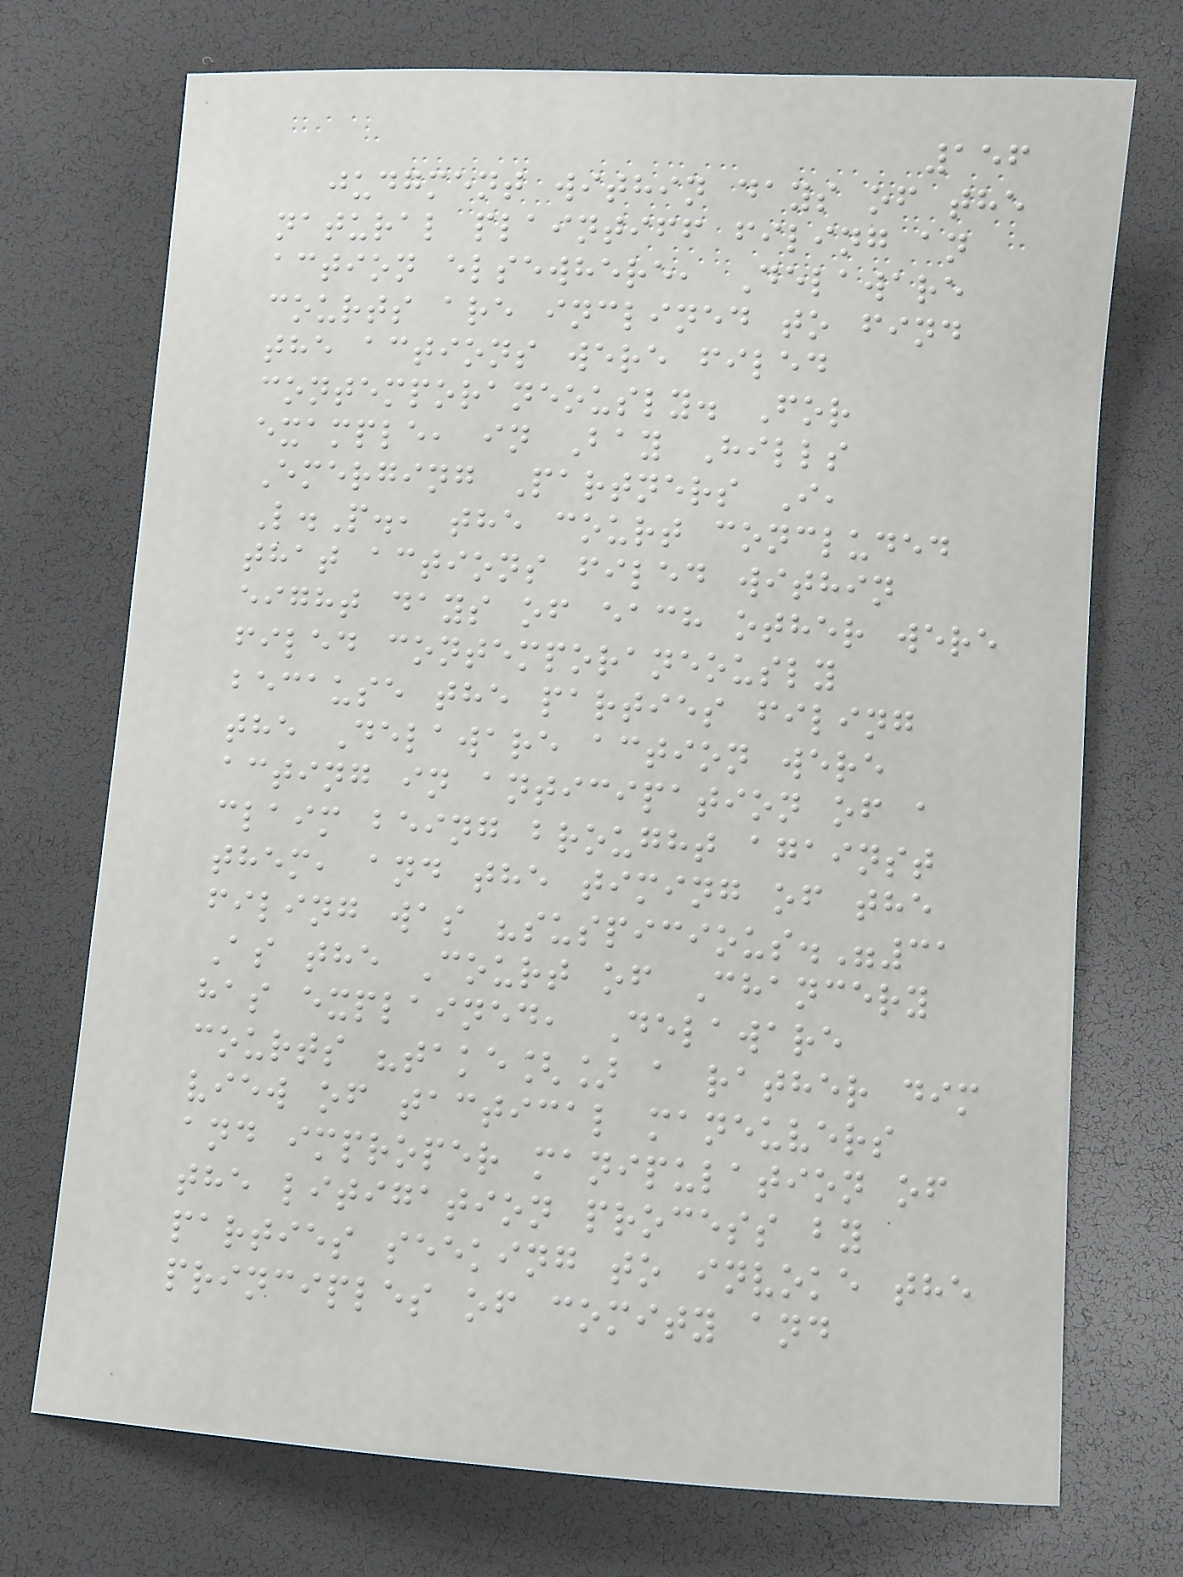156
judgment within days of the
natural plaintiff filing an
action elsewhere, Delaware
courts are inclined to find
the actions were filed
contemporaneously. For
example, in Bay Hills
Emerging Partners I,
L.P., the court concluded
that actions filed within
eight days of each other were
filed contemporaneously
because the parties filing
the Delaware action were
acting in anticipation of a
claim being brought against
them, and the timing of the
filing was "suspicious."31
As the Court of Chancery
has explained, Delaware
courts "take[] a rather dim
view of tactical maneuvers
and improper manipulation of
the litigation process by
parties seeking to invoke the
principles of comity and
